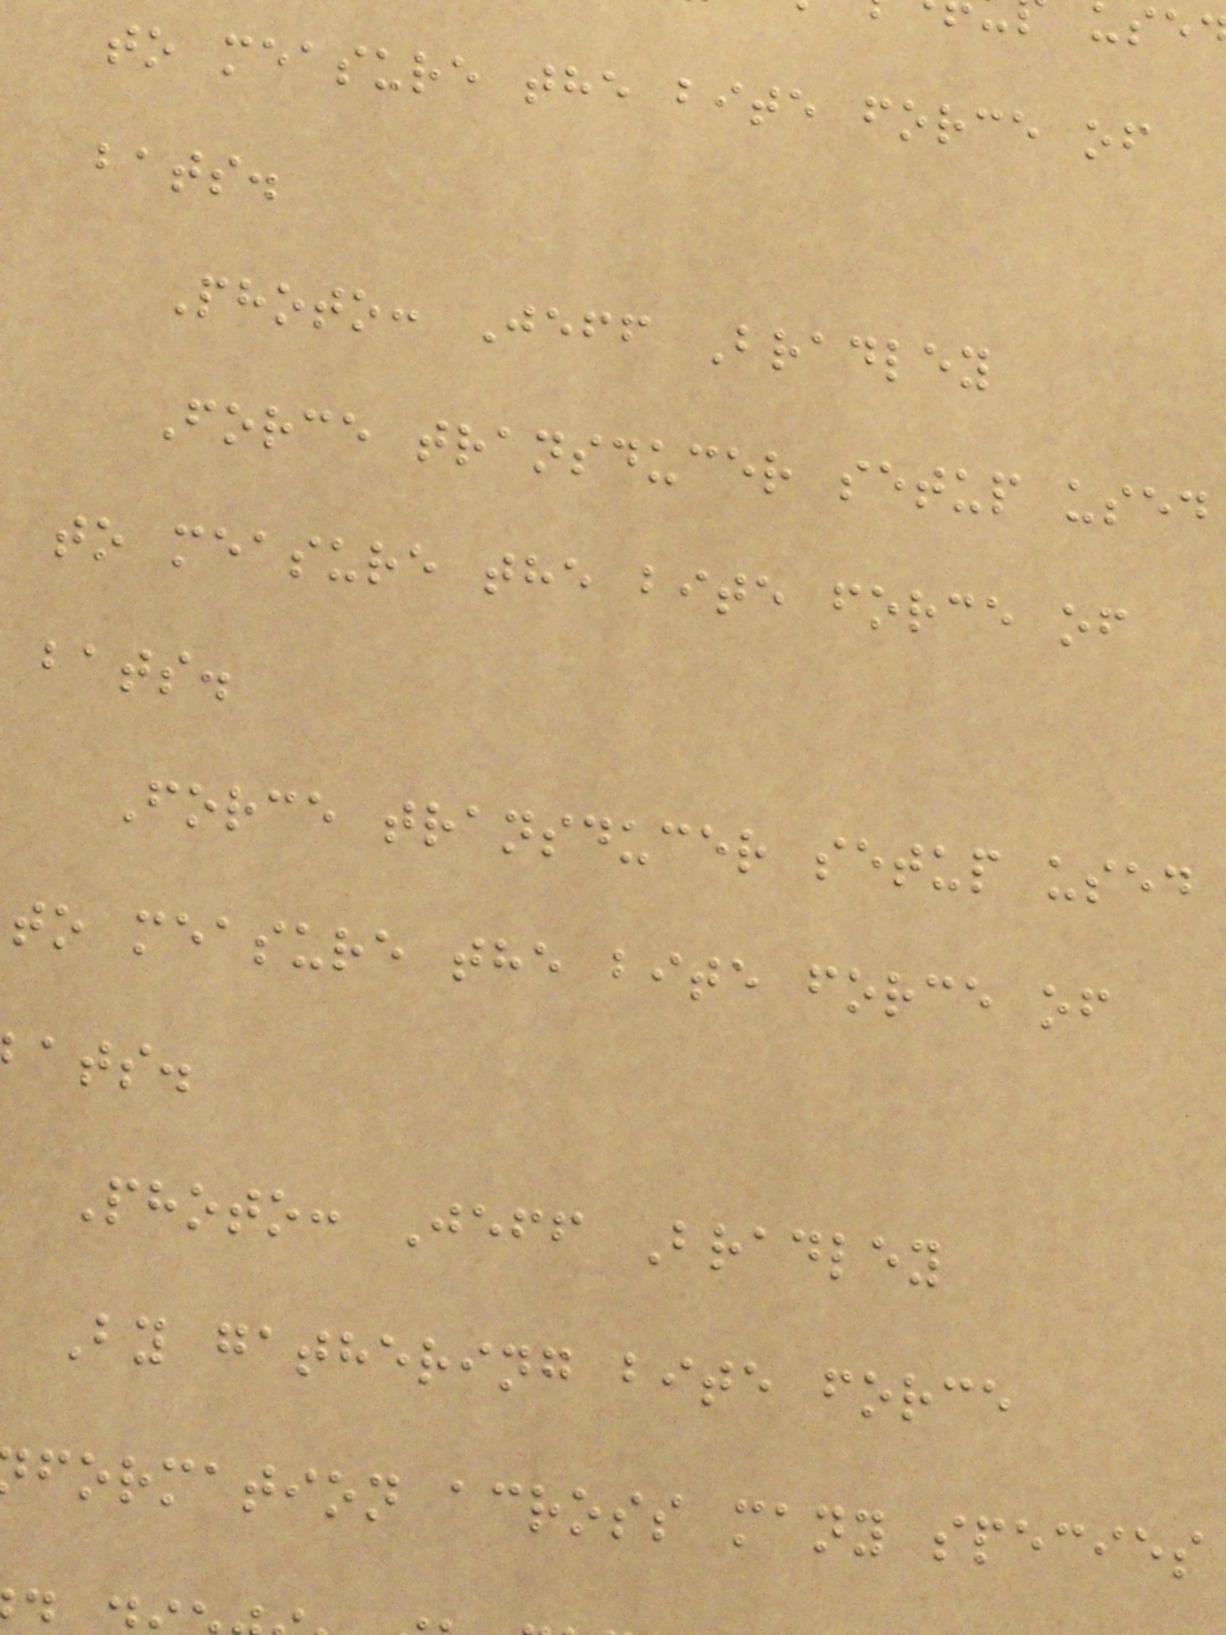to measure the bite force of
bats.
Photo: Jeff Bradley
Force transducer setup used
to measure the bite force of
bats.
Force transducer setup used
to measure the bite force of
ats.
Photo: Jeff Bradley
By gathering bite force
formation across many species
